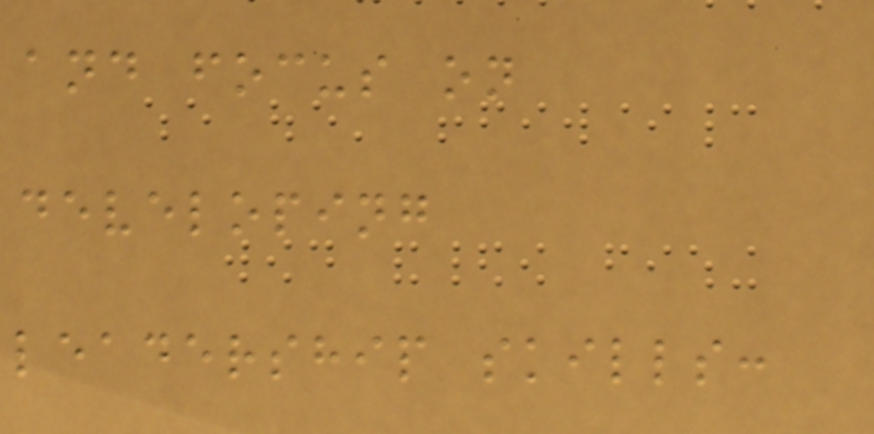and focus on
developing
leadership skills:
